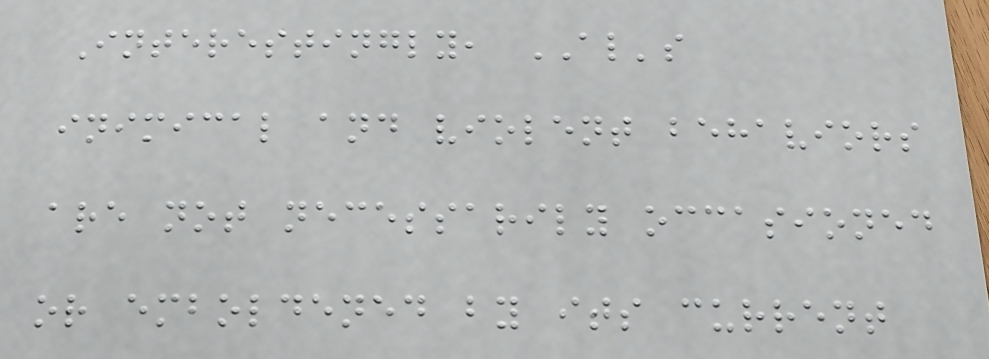Interestingly, AL's
inimical and violent behaviors
are not necessarily occasioned
or emboldened by its current
